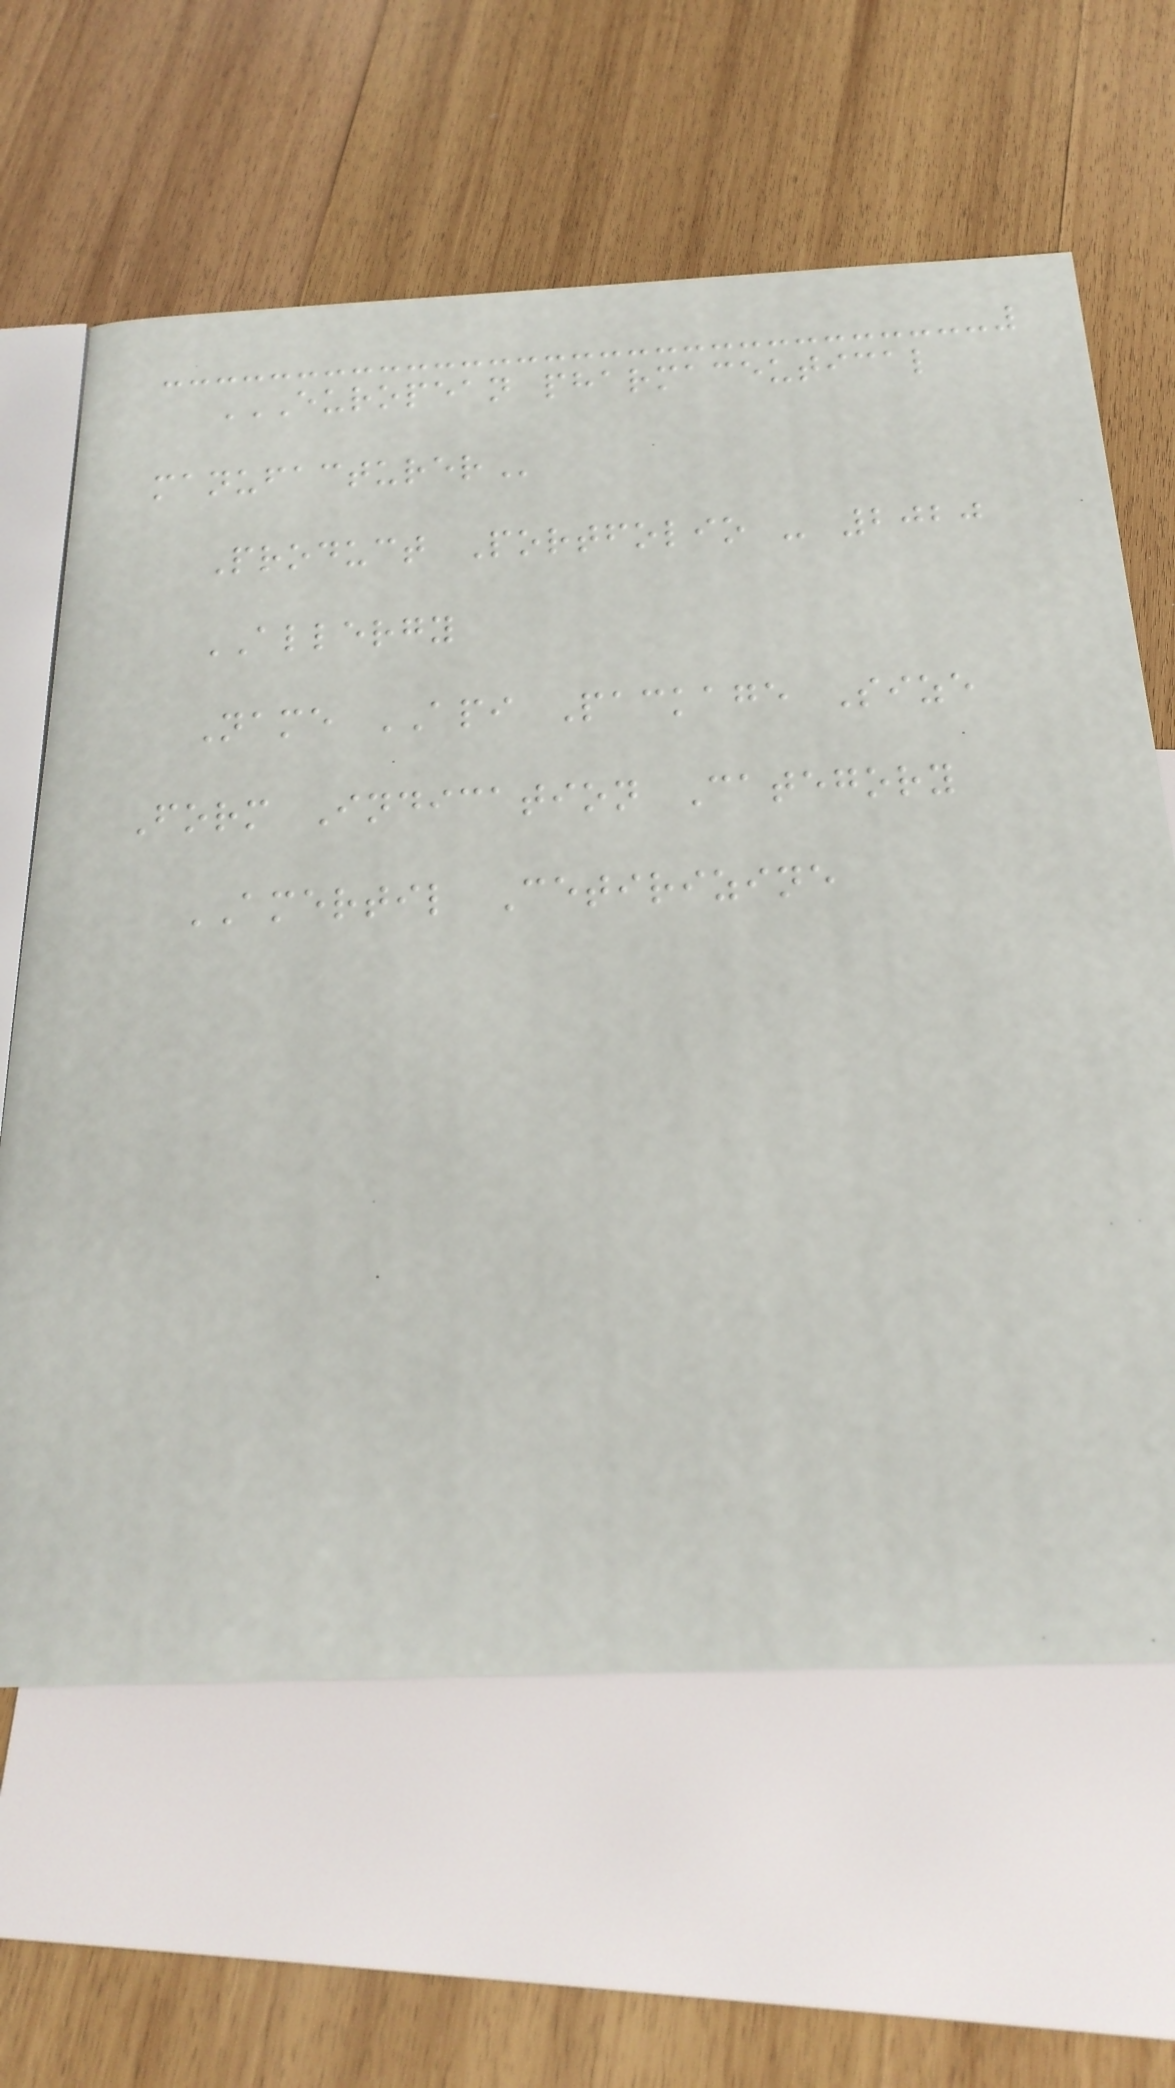EUROPEAN PHARMACEUTICAL
MANUFACTURER
Product Portfolio - 2020
ALLERGY
Name API Package Size
Form Indication Category
AMERTIL Cetirizine
